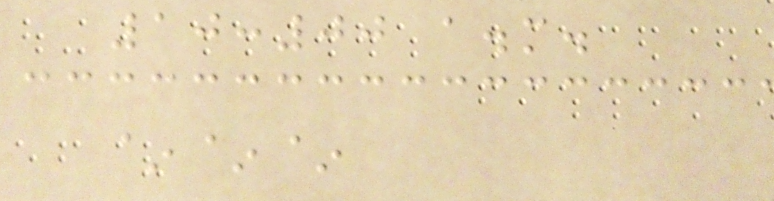10:00 a.m.
~~~
